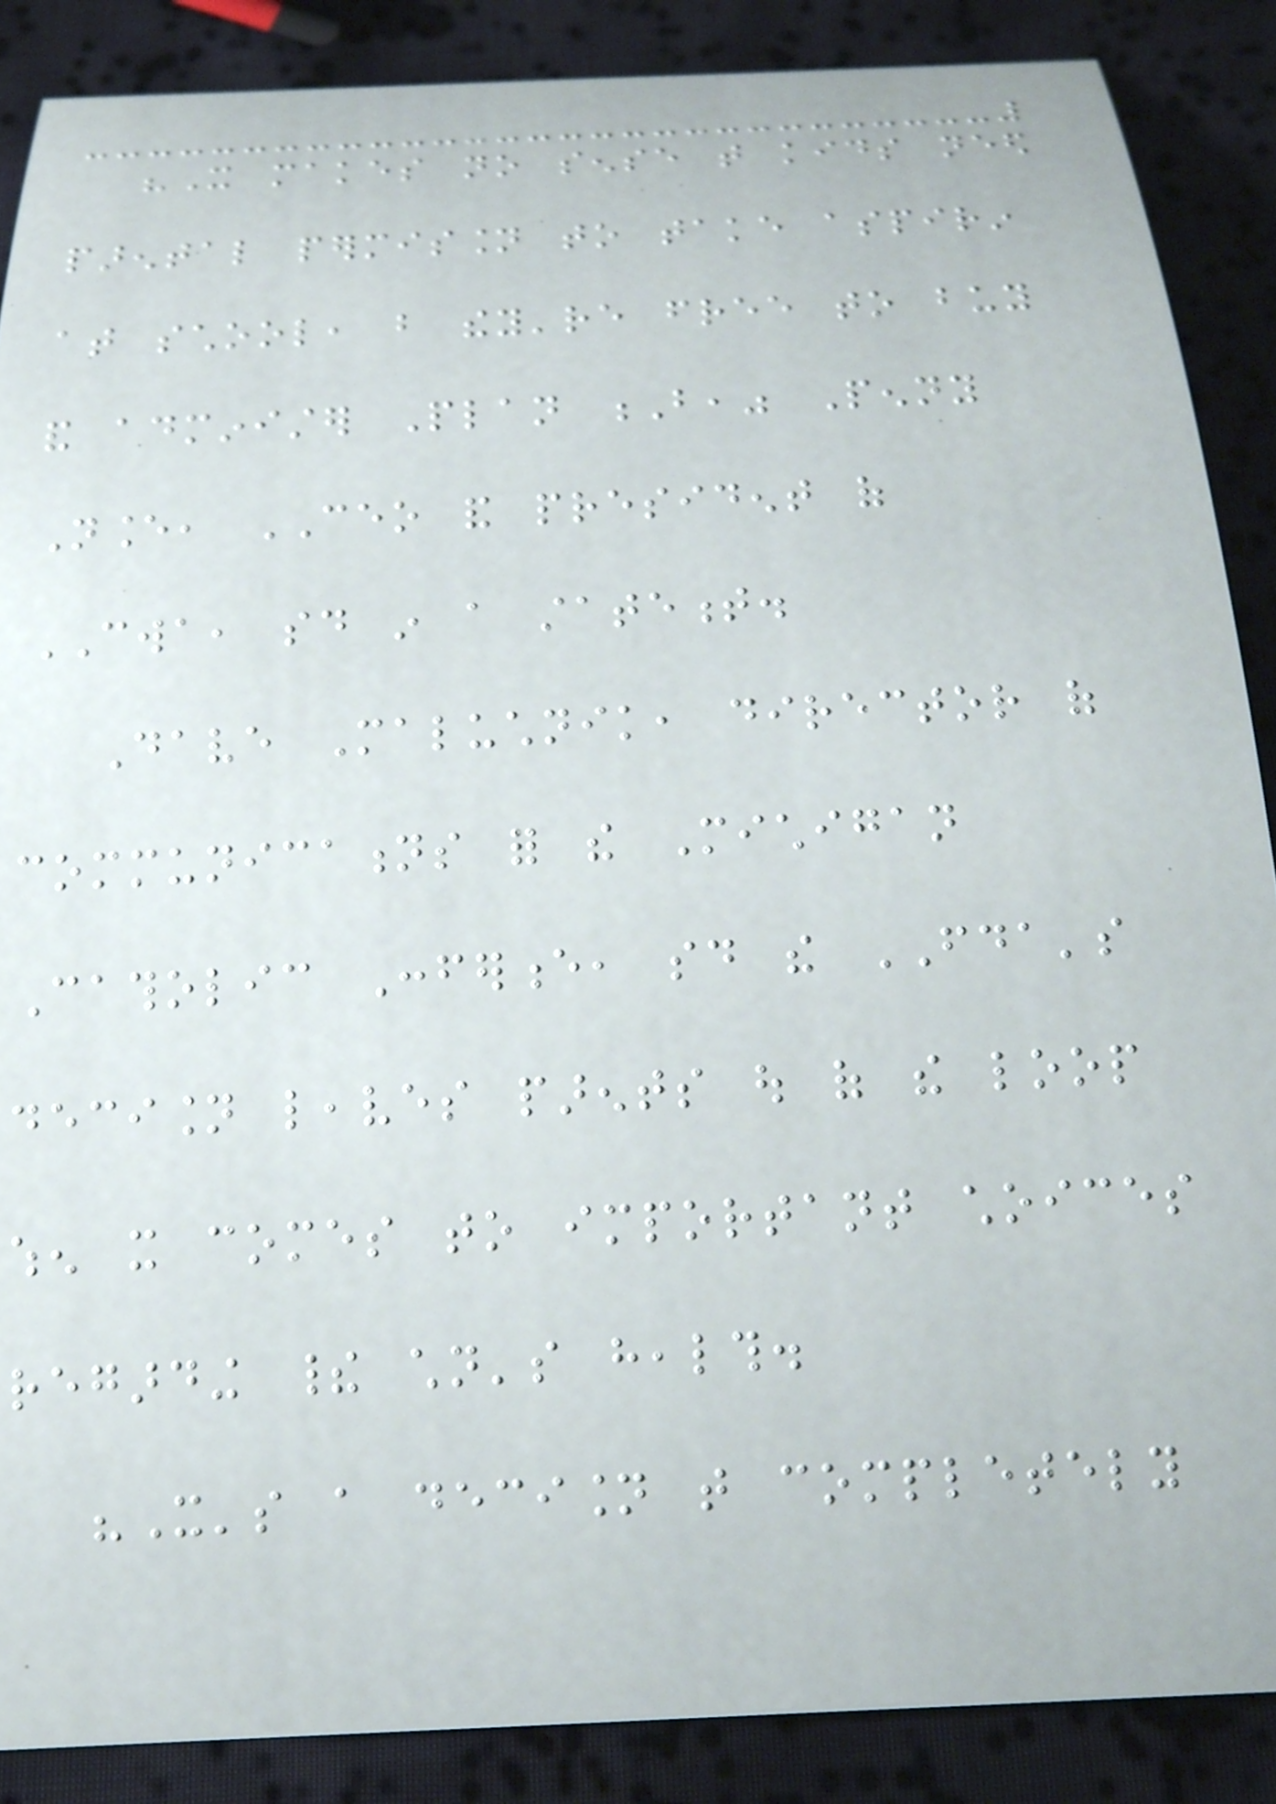"It makes no sense that kids need
parental permission to take aspirin
at school, but they're free to buy
and administer Plan B," Penny
Nance, CEO and president of
CWA, said in a statement.
Dave Maluchnik, director of
communications for the Michigan
Catholic Conference, said the FDA's
decision leaves parents out of the loop
when it comes to important choices
regarding their children's health.
"It's a decision that completely
